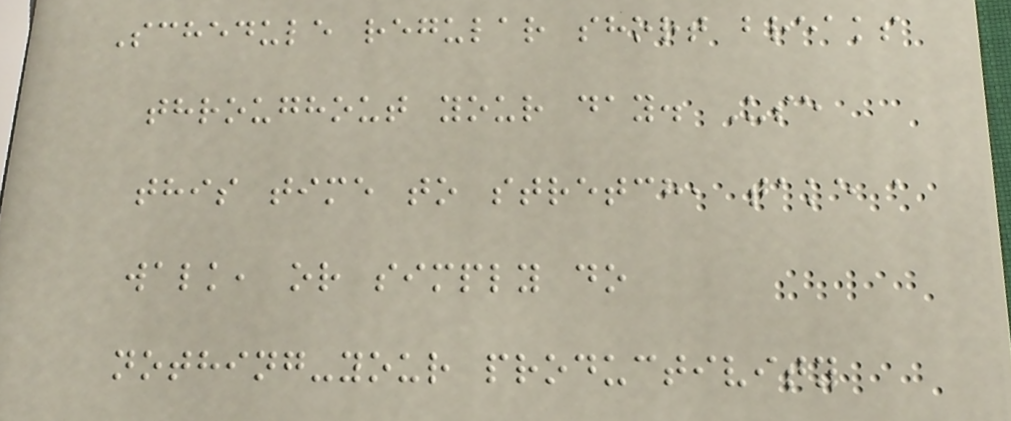Schedule regular short breaks
throughout your day. Use
this time to stretch, take a
walk, or simply do
nothing-your productivity
